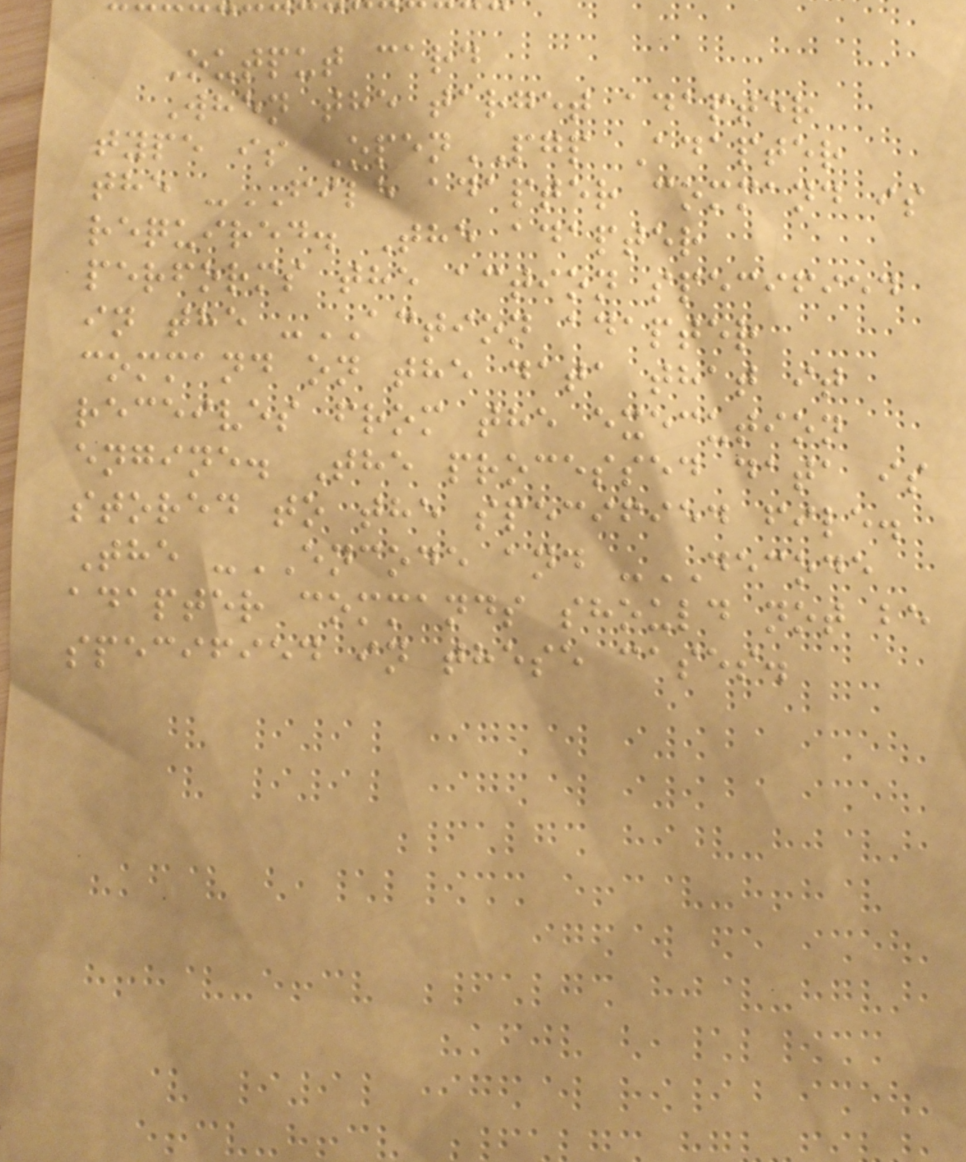Output card
When the target adapter
type is OpenPGP Adapter
the -FILE adapter command is
required. The adapter
performs the action specified
in the -ACTION adapter
command on the data that it
receives from the execution
engine. The processed data is
stored to the specified file.
The -ENCODE and -DECODE
adapter commands should not be
specified in these cases.
